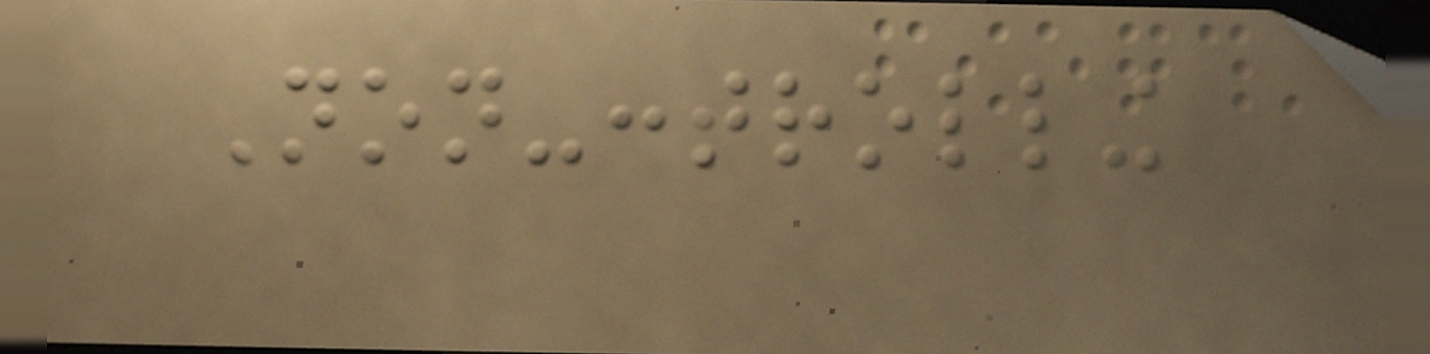Non-controlling
